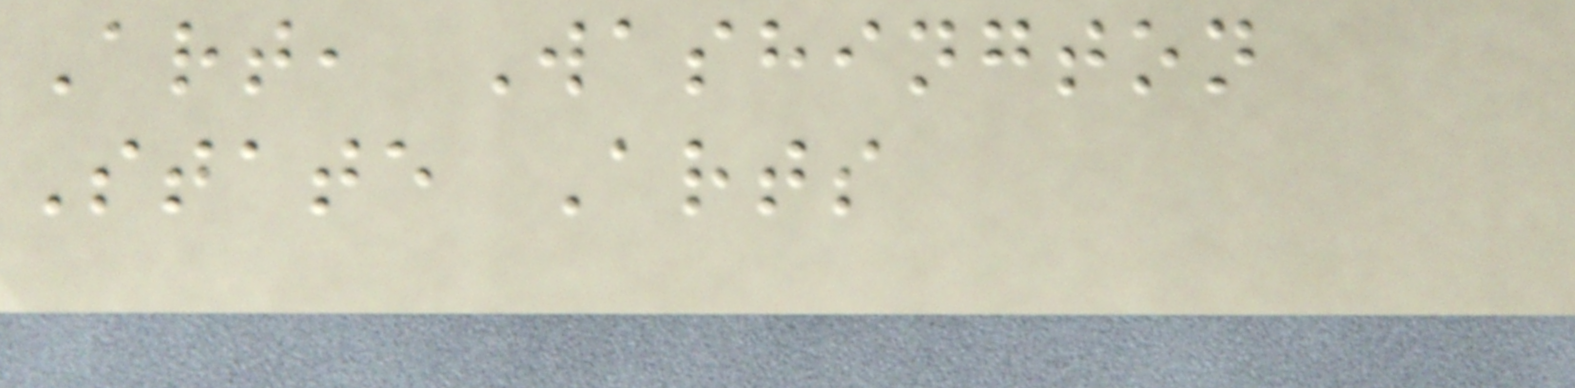Art, Washington
State Arts
